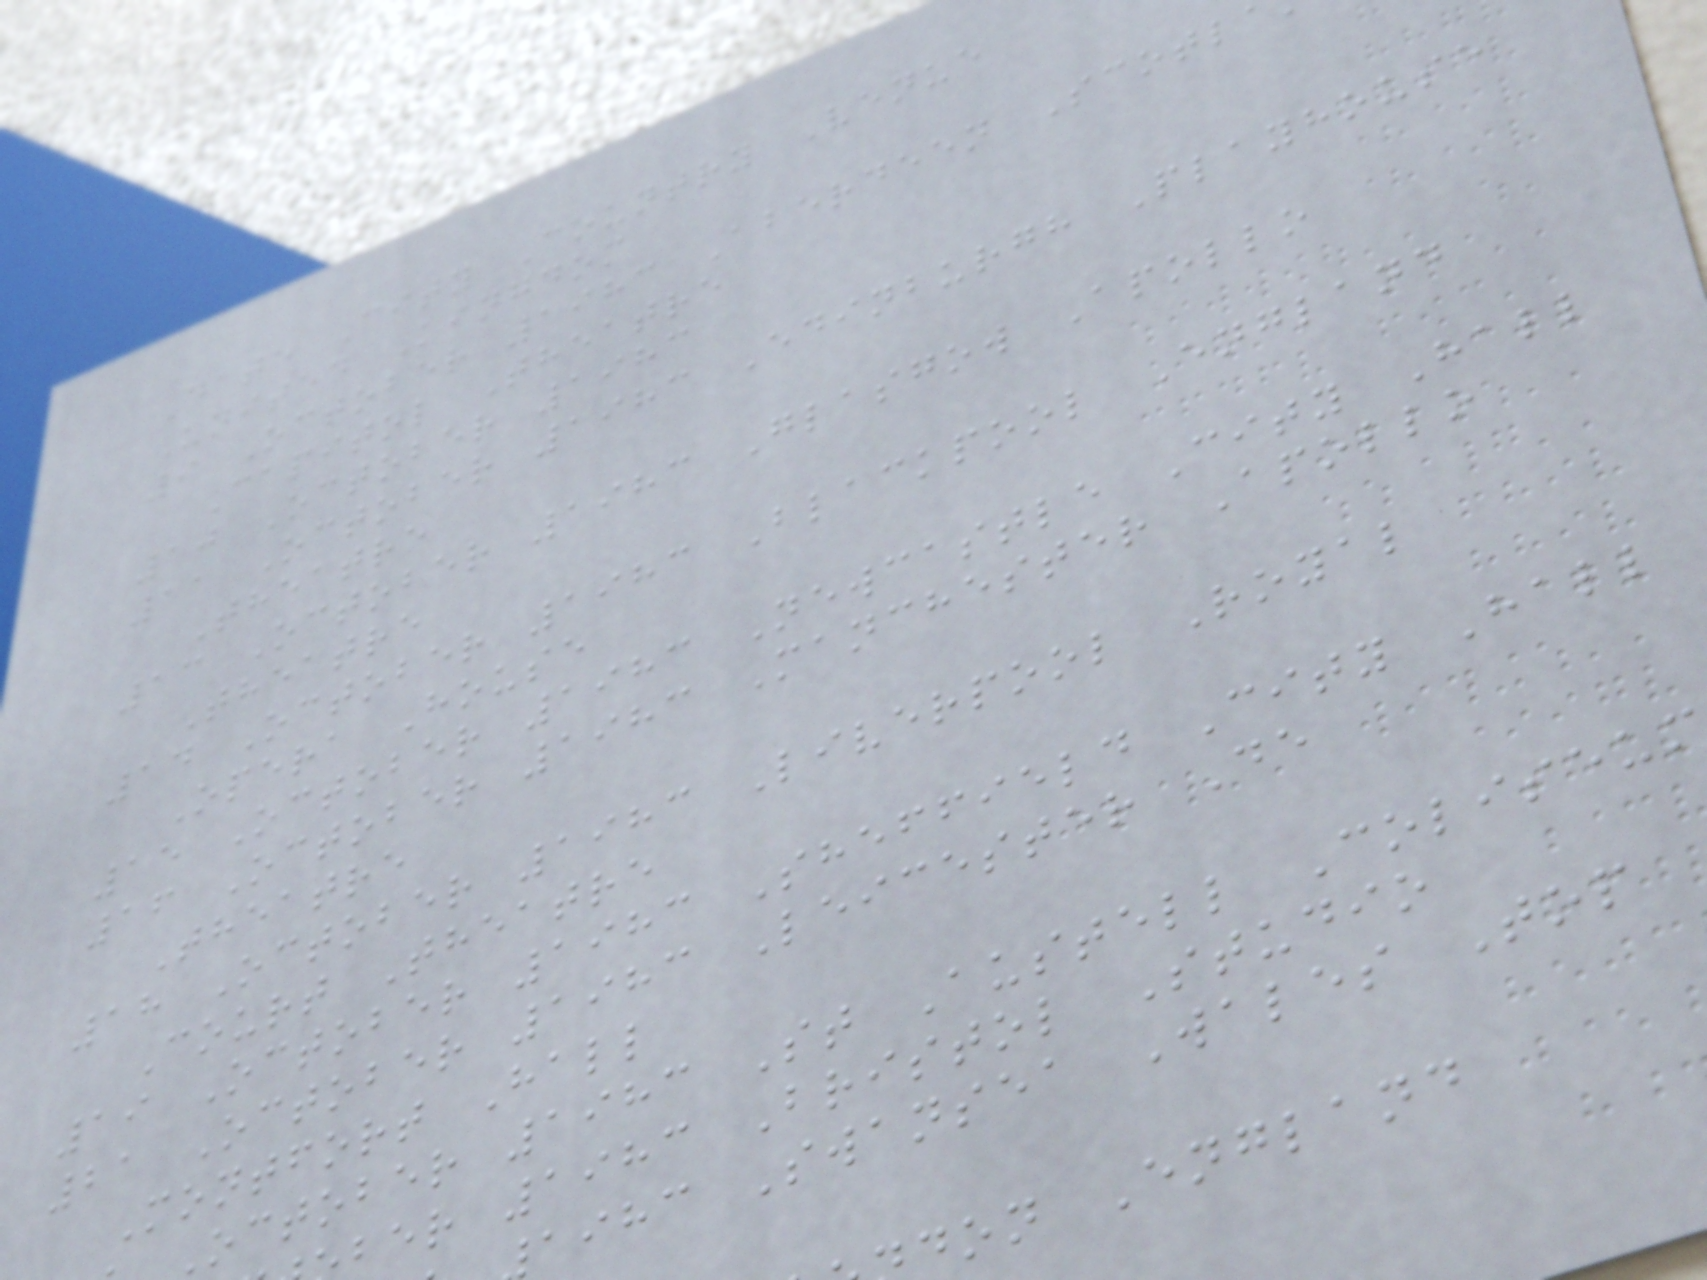Date City Country Venue
United Kingdom
9 October 1983 Aberdeen Scotl
Capitol Theatre
10 October 1983
11 October 1983 Edinburgh Playhouse
Theatre
13 October 1983 Glasgow Apollo
Theatre
14 October 1983 Blackpool England
Opera House
15 October 1983 Newcastle City Hall
16 October 1983 Manchester Apollo
Theatre
18 October 1983 Liverpool Royal
Court Theatre
19 October 1983 Sheffield City Hall
21 October 1983 Leicester De
Montfort Hall
October 1983 St Austell Coliseum
ber 1983 Bristol Studio
aihc Swansea Wales Top
don England
